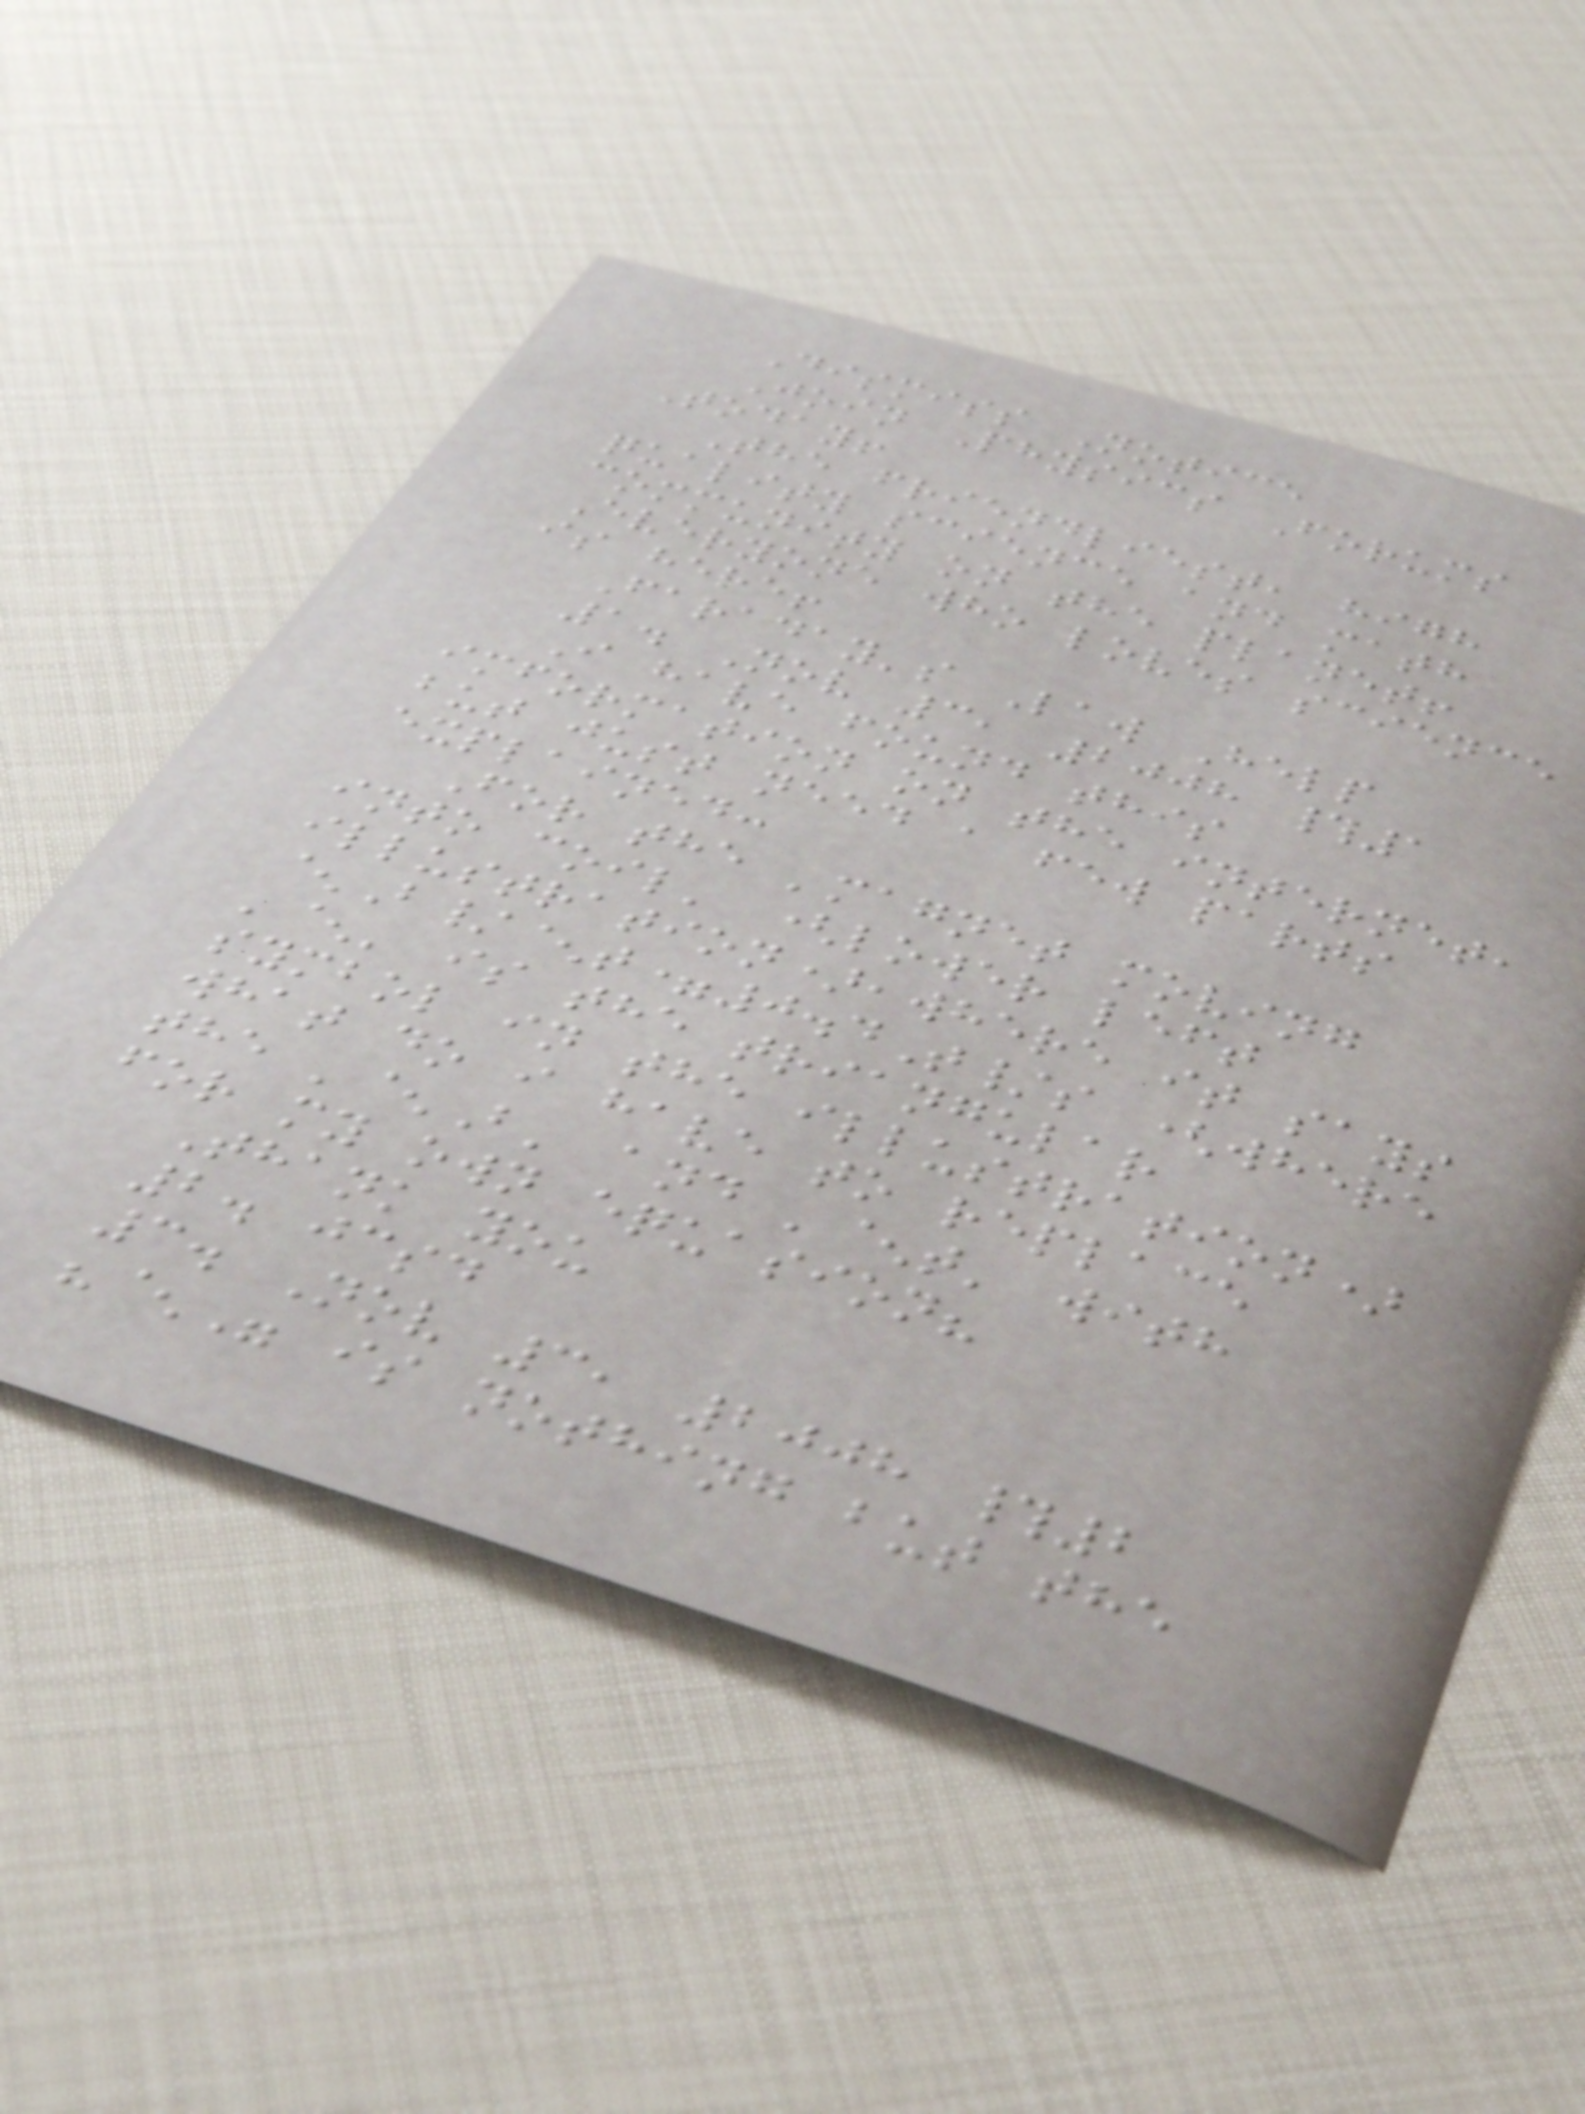Dismiss Notice
Join Physics Forums
Today!
The friendliest, high
quality science and math
community on the planet!
Everyone who loves science
is here!
Faraday's Law Help
1. Nov 3, 2008 #1
I have found this
imformation on the internet,
but just need a few parts
explained:
For the 'magnet moving
into coil' (lower left
illustration),where it says
^B/^t=0.4T/s (where
'^' is the triangular
symbol in the illustration)
what do i have to replace
the '^B' and '^t' with
for my own equasion?
Thank you
2. jcsd
3. Nov 3, 2008 #2
"^" is nothing but the
